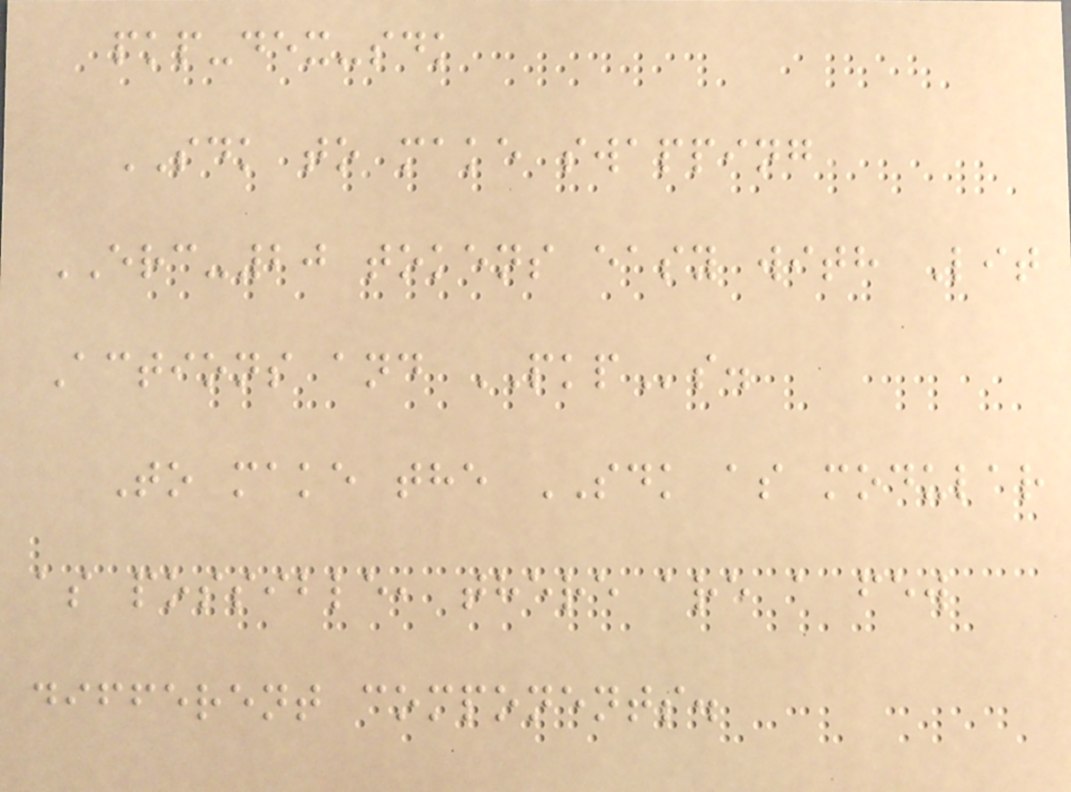pkp-dex-sdk
SDK to make swapping
ERC-20 tokens easy with Lit
Actions and PKPs.
To make the SDK as modular
as possible, there are a few
different components.
